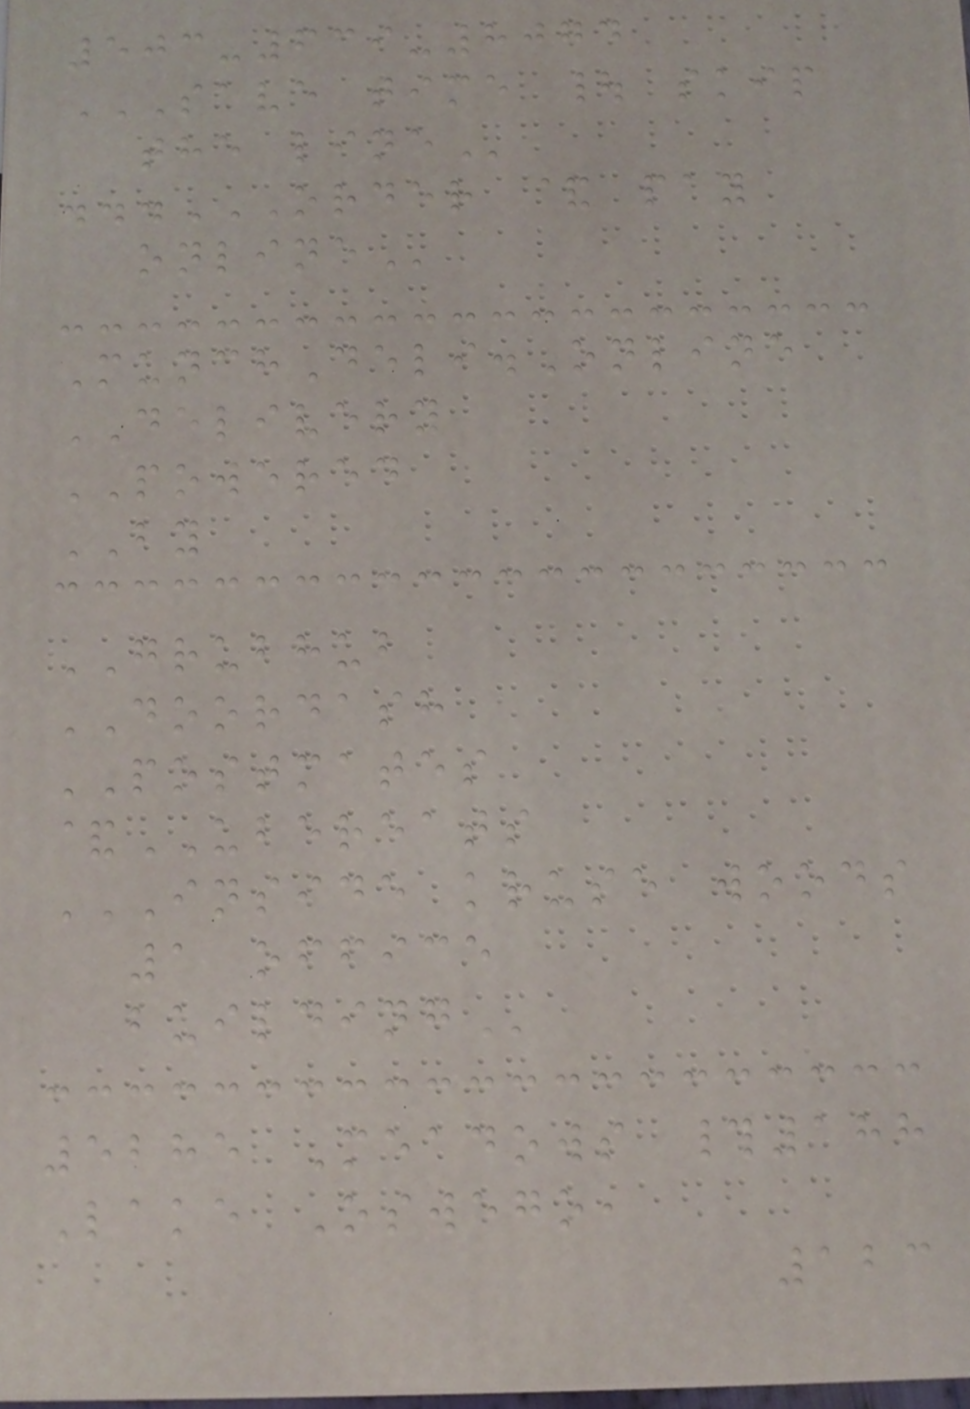503-639-8074
SAVE TIME | SKIP
THE LINE
...ORDER & PAY
ONLINE
MunchDeli.Online
DELIVERY
POWERED
BY
GRUBHUB
DOORDASH
POSTMATES
&UBEREATS
INSIDE KRUSE WOODS
1 OFFICE
BUILDING
5285 Meadows #188
Lake Oswego,
123
